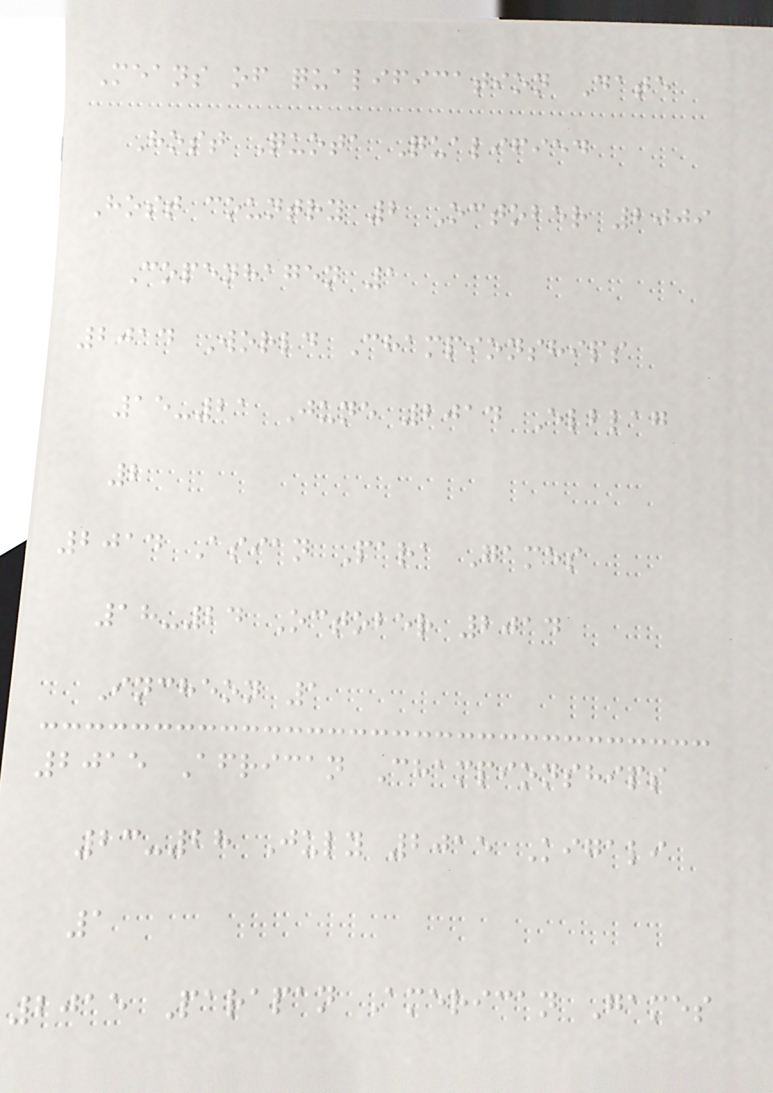Means of qualification Date
Host Quota Qualified
Host country 2 October 2009
Copenhagen 1
2014 World Championships
15-21 June 2014 Elblag
2
2014 Asian Para Games
18-24 October 2014
Incheon 1
2015 African Championships
23-28 July 2015 Kigali
1
2015 Parapan American Games
